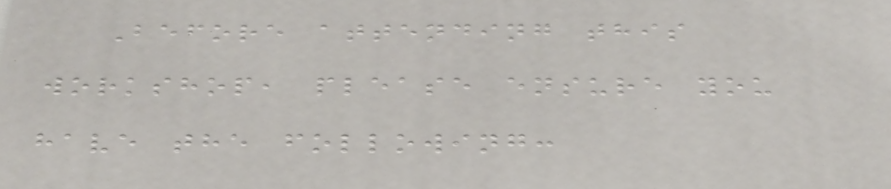Before attending this
workshop, please ensure you
have the following:
